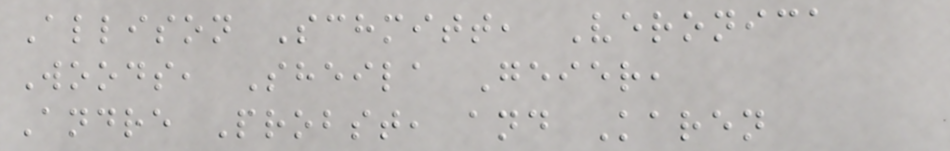Allison Schmitt, Veronica
Woods, Sheila Geier,
Andre Probst, and Karen
